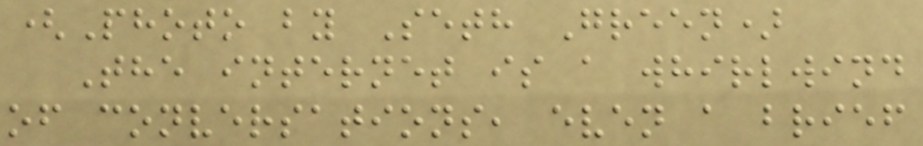(Photo by Seth Green)
The internet is a whirlwind
of conversations, even a brief
